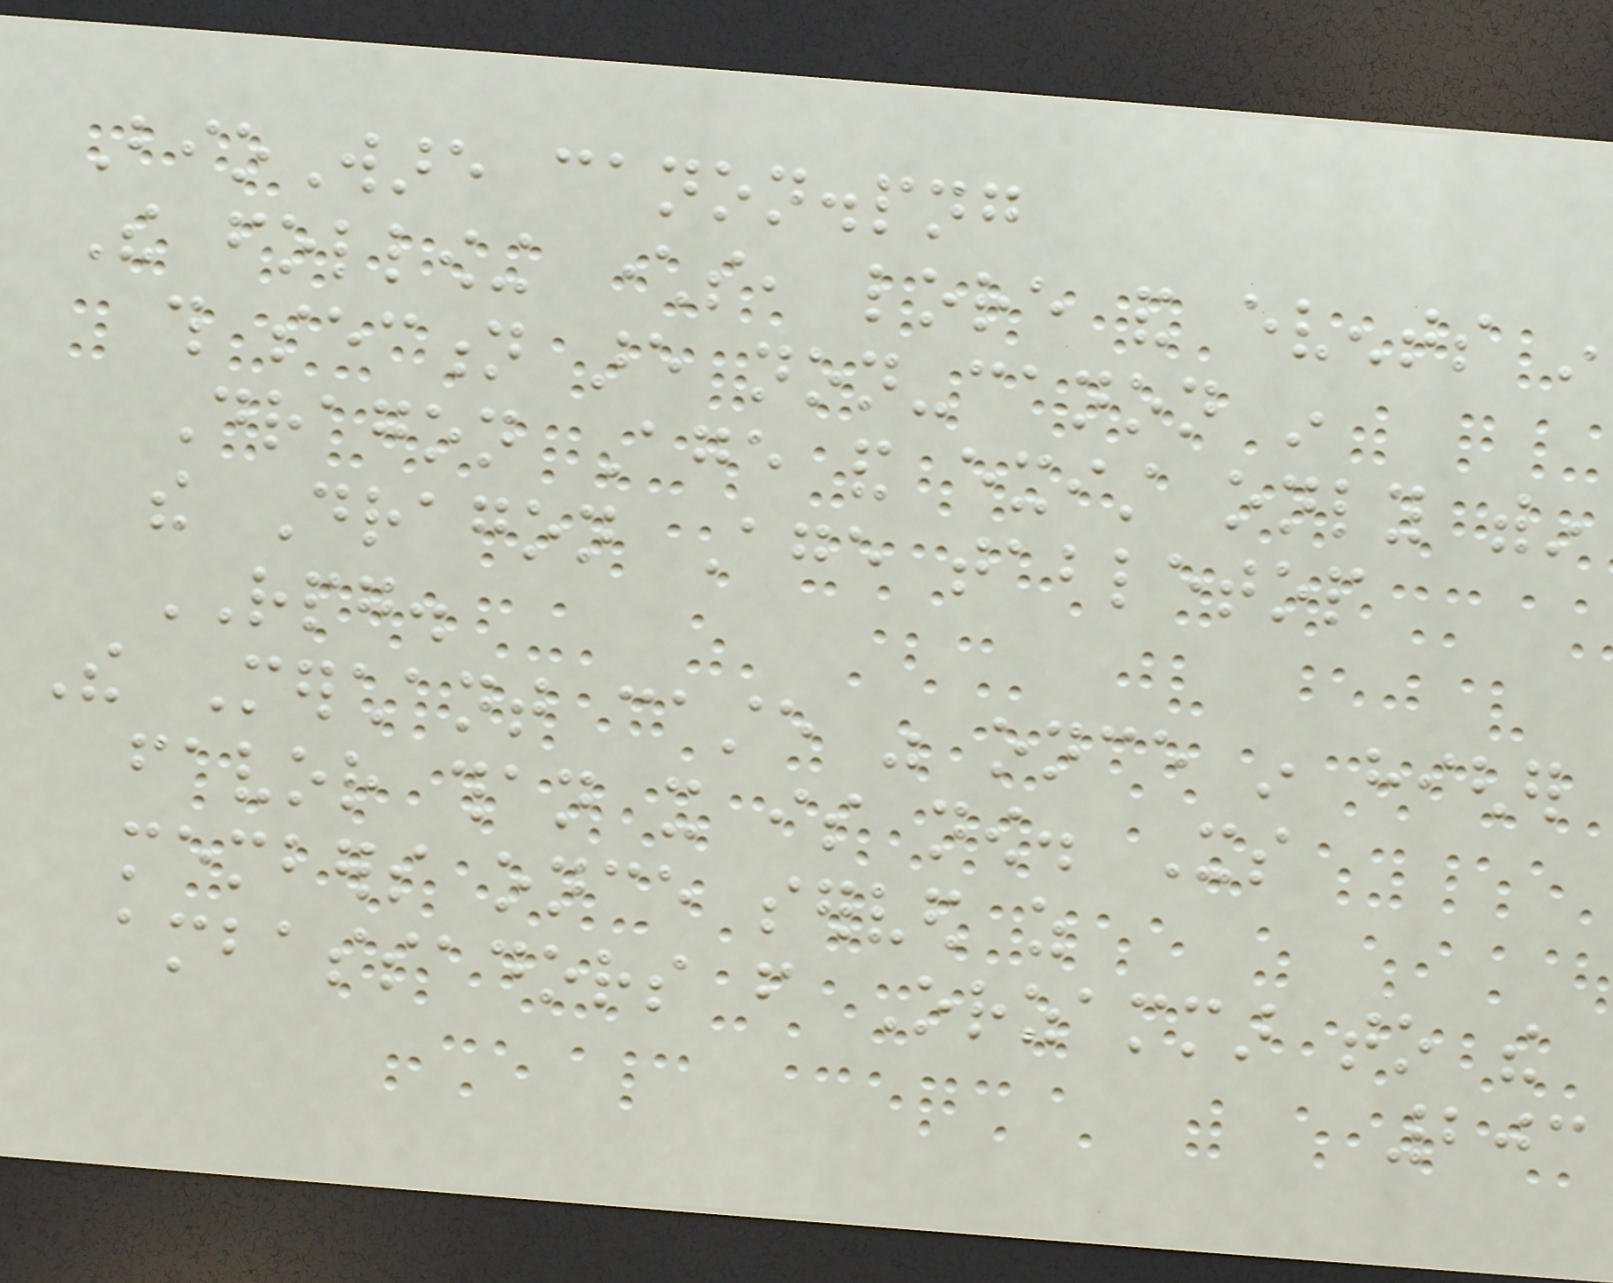BioWare canon.png
The following characters, lore and events in
this section are non-canon in
Dragon Age and exist only within
the Dragon Age tabletop
RPG.
The Merchant caste was once in higher
favor than it is now. Its
members once served as
ambassadors from Orzammar to the
203
